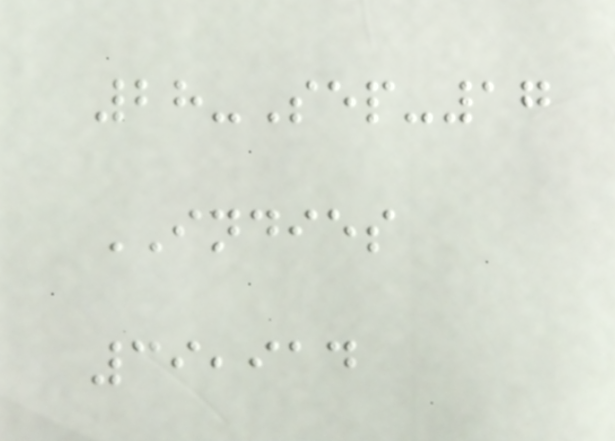28-Sep-17
INDIES
39,914
